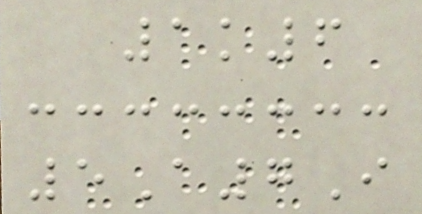1k6
5A7I
